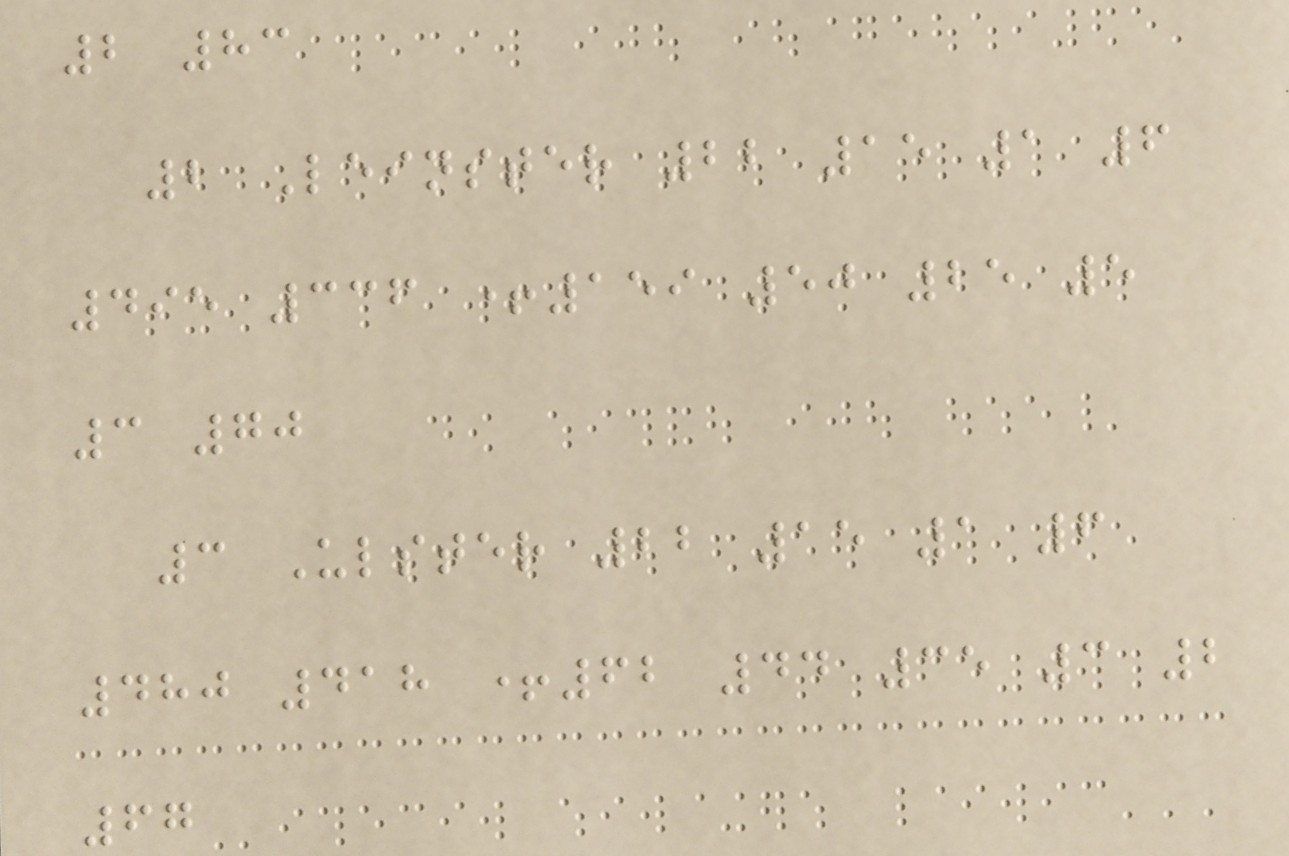2 83
2 Leinster 22 15 1 6
495 336 +159 50 25 5
3 70
3 Ulster 22 15 1 6
480 418 +62 44 35 3 2
67
